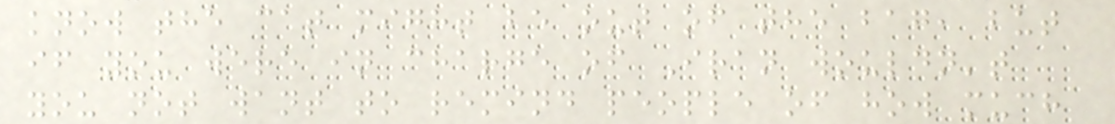know the cat might be out of the bag, but
if you were in charge of Iran wouldn't
you not want to remind people of how much
